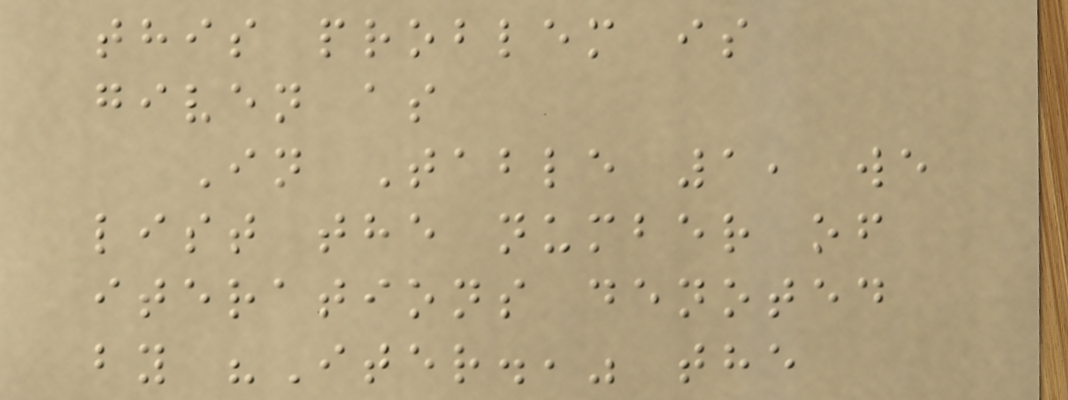this problem is
given as
In Table 1, we
list the number of
iterations denoted
by "Iter.," the
